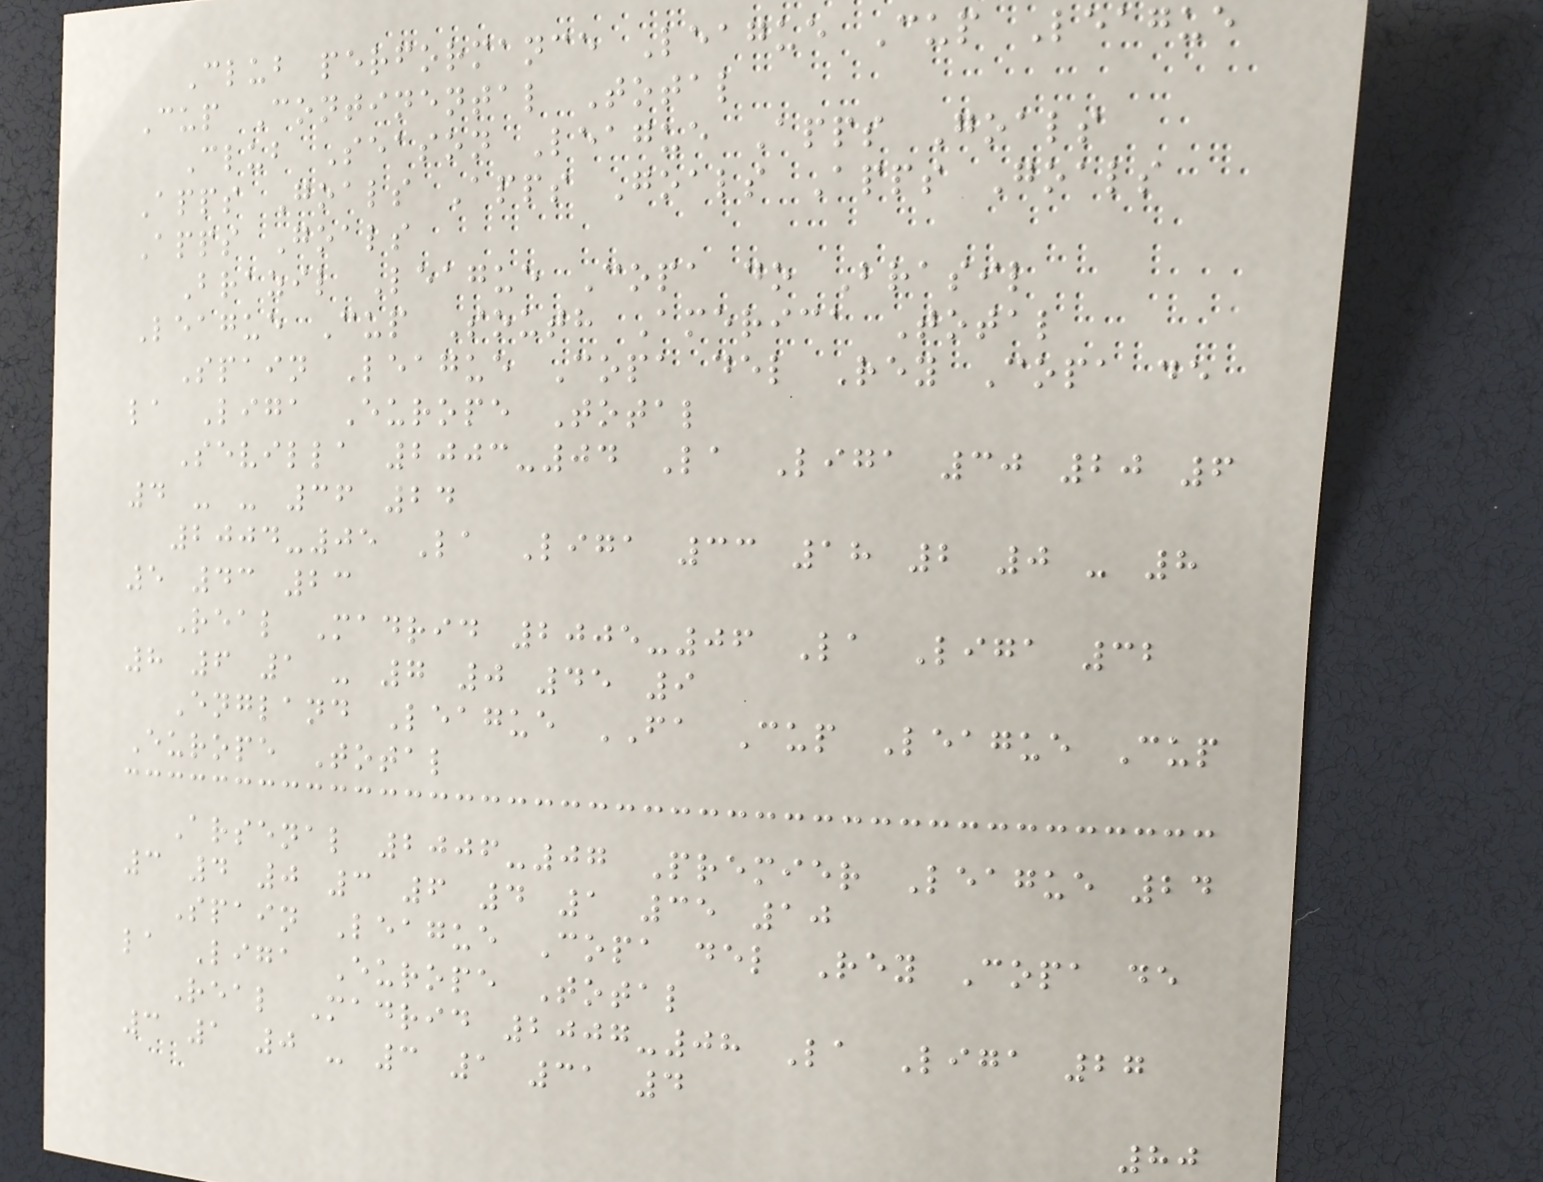Club performance League Cup League
Cup Continental Total
Club Season League Apps Goals
Apps Goals Apps Goals Apps Goals
Apps Goals
Brazil League Copa do Brasil
League Cup South America Total
Spain League Copa del Rey Copa de
la Liga Europe Total
Sevilla 2003-04 La Liga 30 20 6
4 - - 36 24
2004-05 La Liga 33 18 2 0 - 8
5 43 23
Real Madrid 2005-06 La Liga 32
8 6 1 - 7 0 45 9
England League FA Cup League Cup
Europe Total
Arsenal 2006-07 Premier League 24
3 4 0 3 6 4 1 35 10
Spain League Copa del Rey Copa de
la Liga Europe Total
Real Madrid 2007-08 La Liga 27
3 1 0 - 3 1 31 4
80
